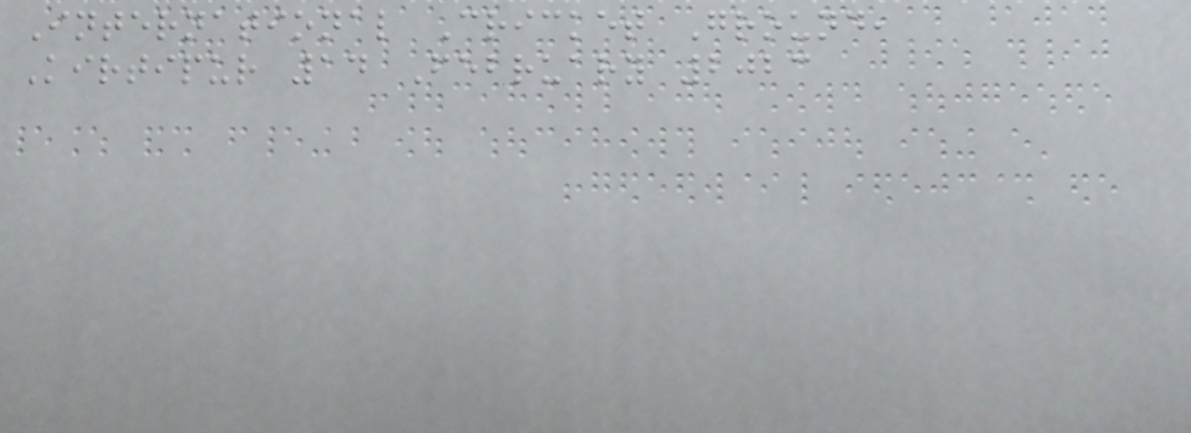International Cricket Ground,
Kirtipur 14 February 2023
